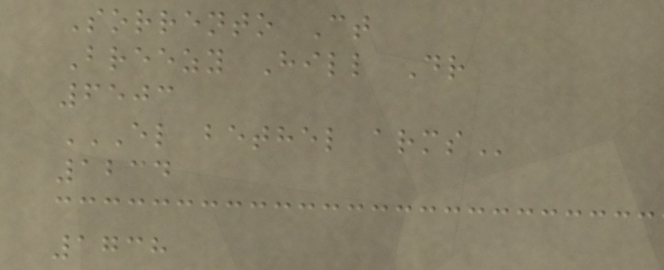Sorrento Ct
Breezy Hill Dr
6503
EL BETHEL ARMS
1234
1738
